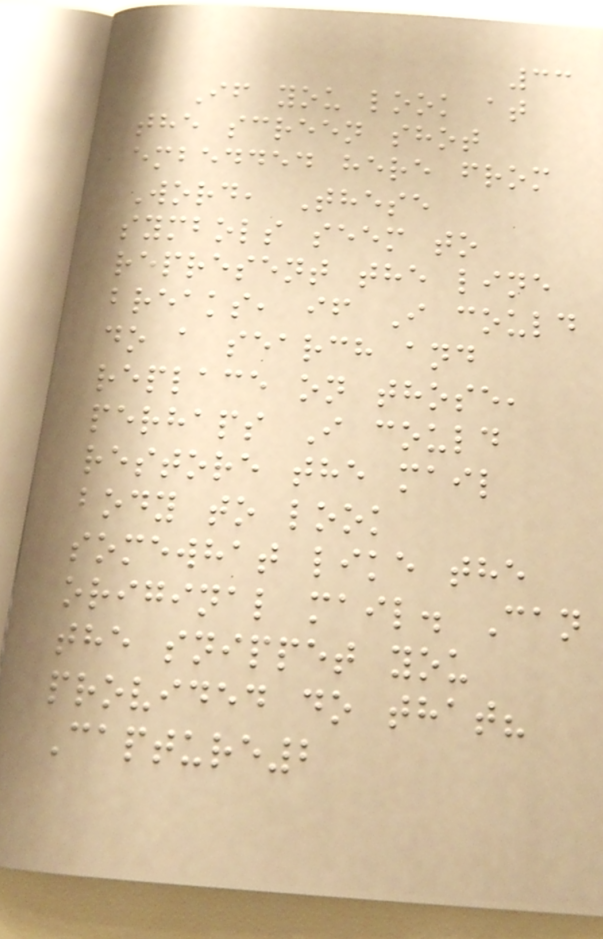33
If you look at
the screen shot
embedded here from
Word, These
symbols seem to
represent the line
breaks, if I could
do a search and
replace on those,
perhaps I could
restore the mail
body to look
somewhat like the
original mail. Can
the snippet you
provided do that?
Capture2
